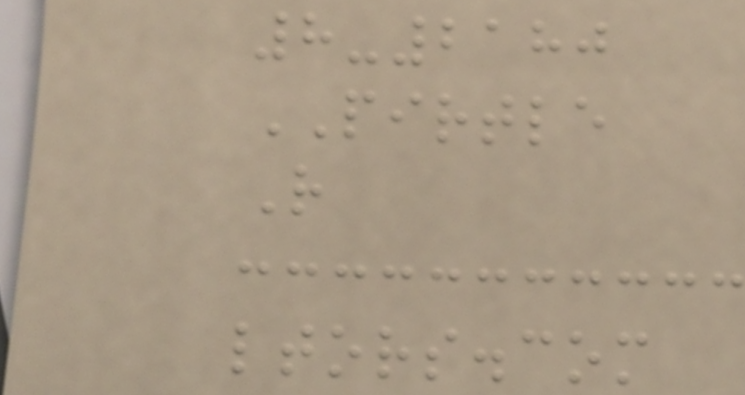8-2180
PIRTLE
R
ltors.com
